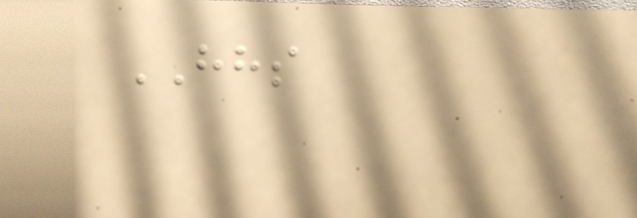HHS
